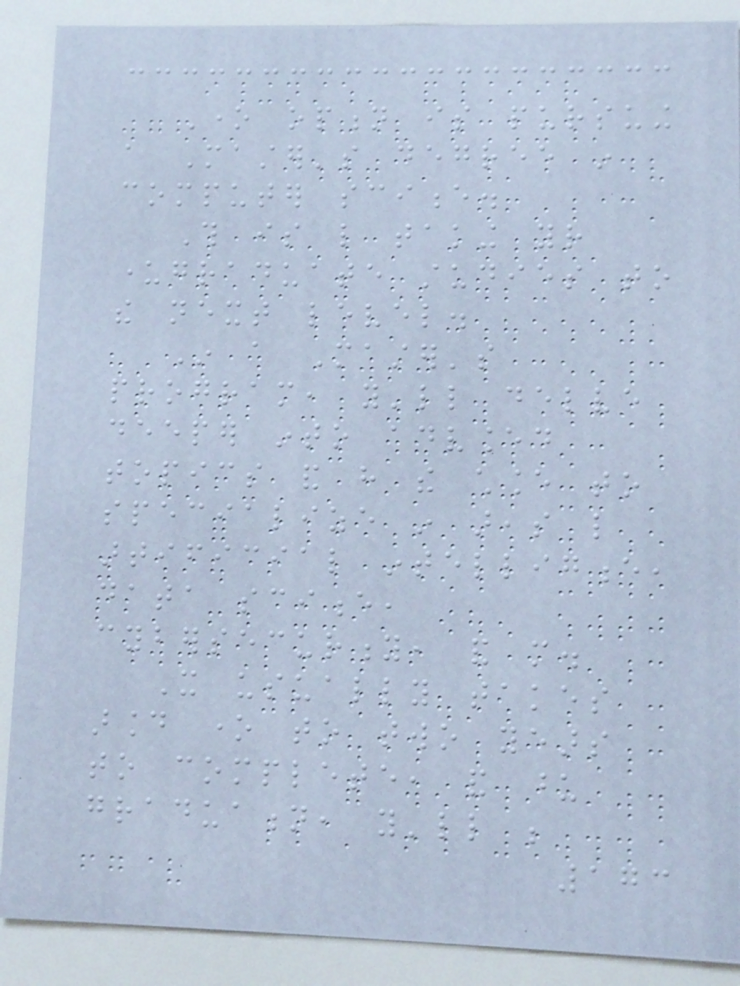One option is pursuing
a Master's degree in
computer science.
This is like taking your
undergraduate studies to
the next level.
In a Master's
program, you'll delve
deeper into advanced
topics and have the chance to
specialize in areas like
artificial intelligence,
data science,
cybersecurity, and more.
It usually takes
around one to two years
to complete, and upon
graduation, you'll be
173
